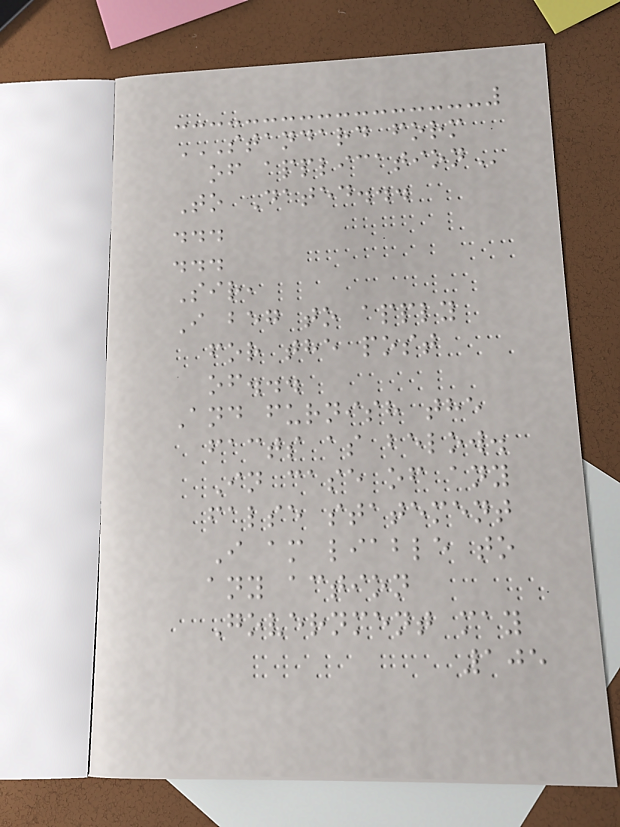STANDARD FORM
OF APPLICATION
To Dated...
...
...
Sir,
I beg to apply
for the post
of...
And furnish the
facts as below.
In case of any
false statement
I am liable to
any action
Government may
105
